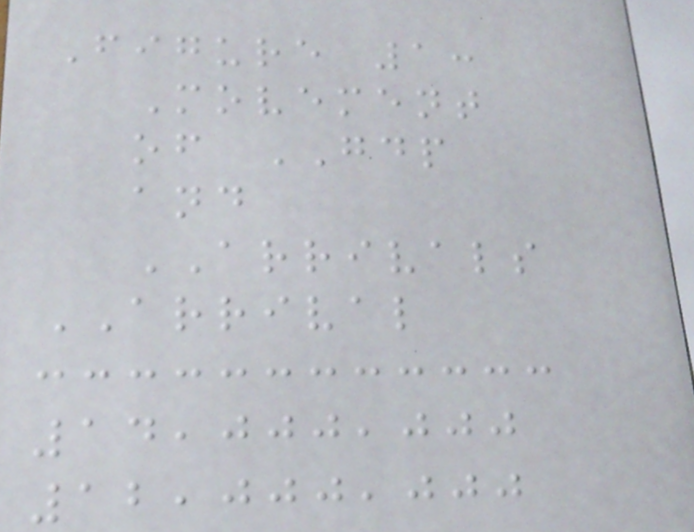Figure 1:
Movement
of GDP
and
ARRIVALS
ARRIVAL
14,000,000
12,000,000
